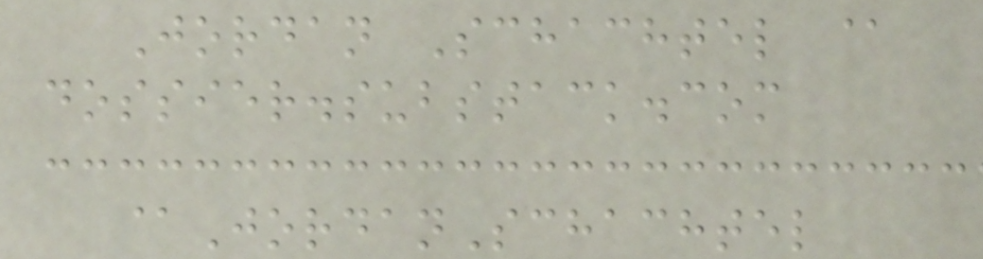Jordan Schachtel @
dossier.substack.com
@JordanSchachtel
